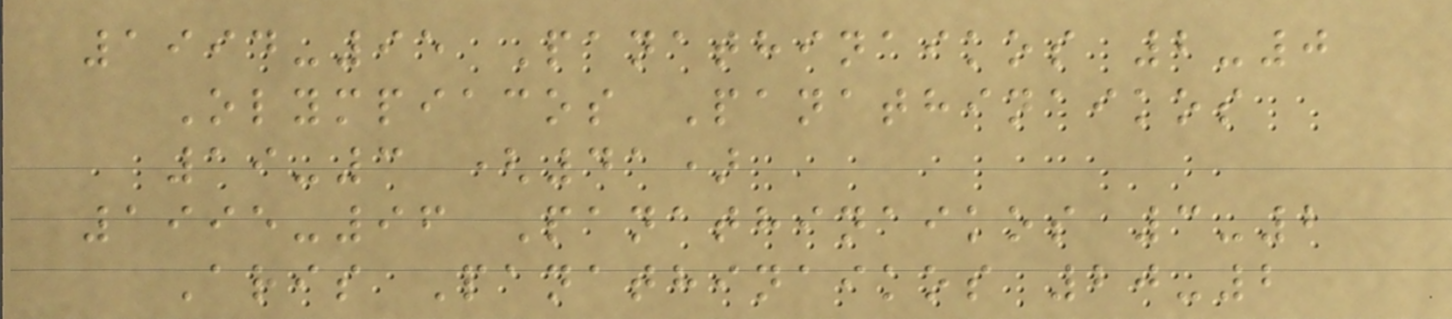1994-95 Panathinaikos 2-0
Olympiacos Panathinaikos
19-3 (41)
1995-96 Panathinaikos 3-2
Aris Panathinaikos 20-2
